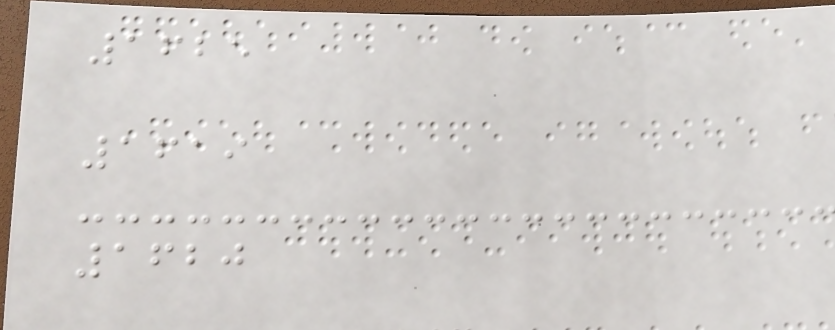1625
1619
1620
